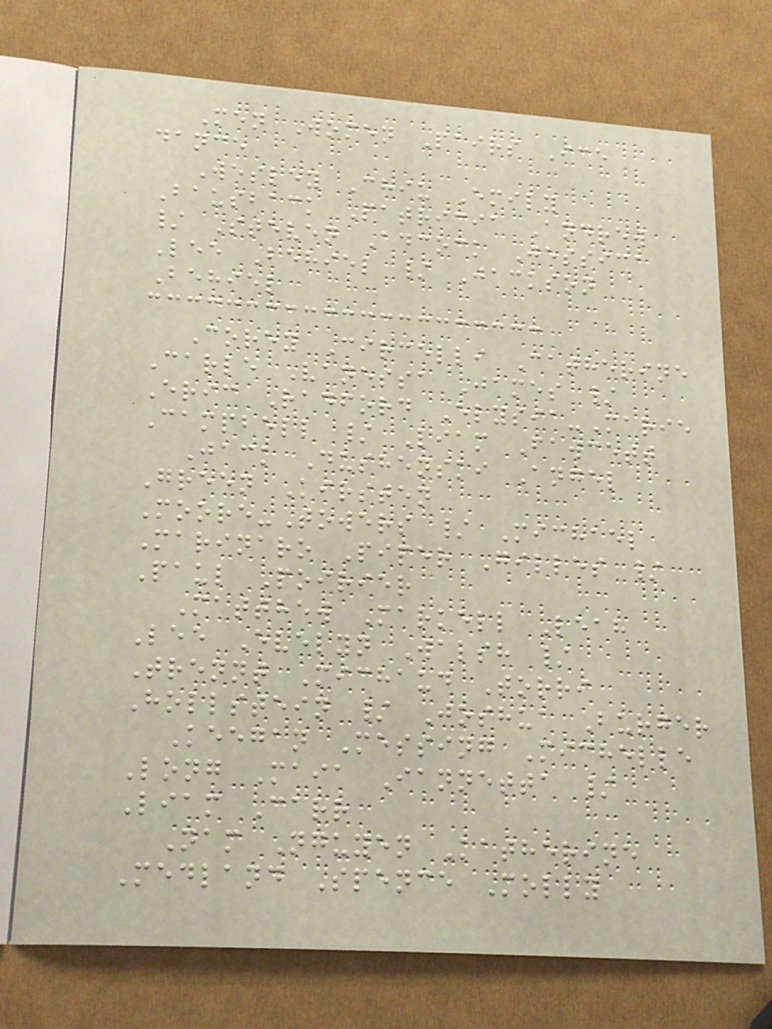Men Women Pairs Ice
dance
Wesley Chiu Emily
Bausback Patricia Andrew
/ Steven Adcock Jessica
Lee Behiel / Jackson
Behiel
Corey Circelli Catherine
Carle Vanessa James /
Eric Radford Elysia-Marie
Campbell / Liam Fawcett
Jack Dushenski Angel
Green Kirsten
Moore-Towers / Michael
Marinaro Piper Gilles /
Paul Poirier
Matthew Markell Leah
Lee Evelyn Walsh /
Trennt Michaud Torri
Hollstein / Joshua Burger
Keegan Messing Michelle
Long Maia Iannetta /
Liam Carr
Nam Nguyen Katherine
Medland Spence Molly
